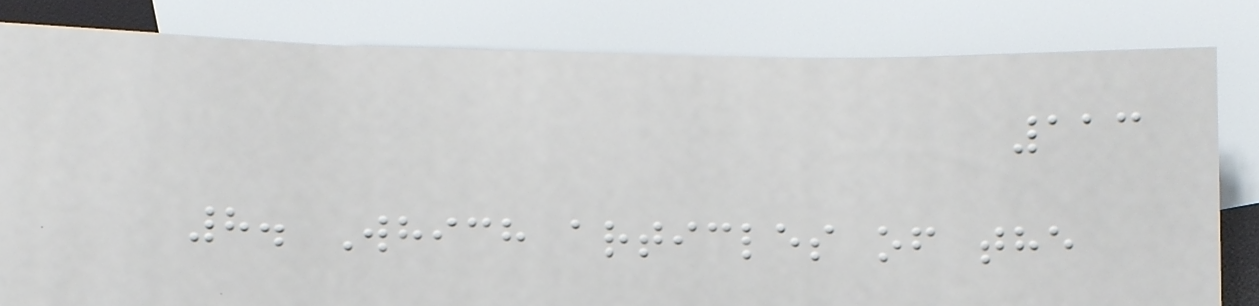113
8. Which articles of the
